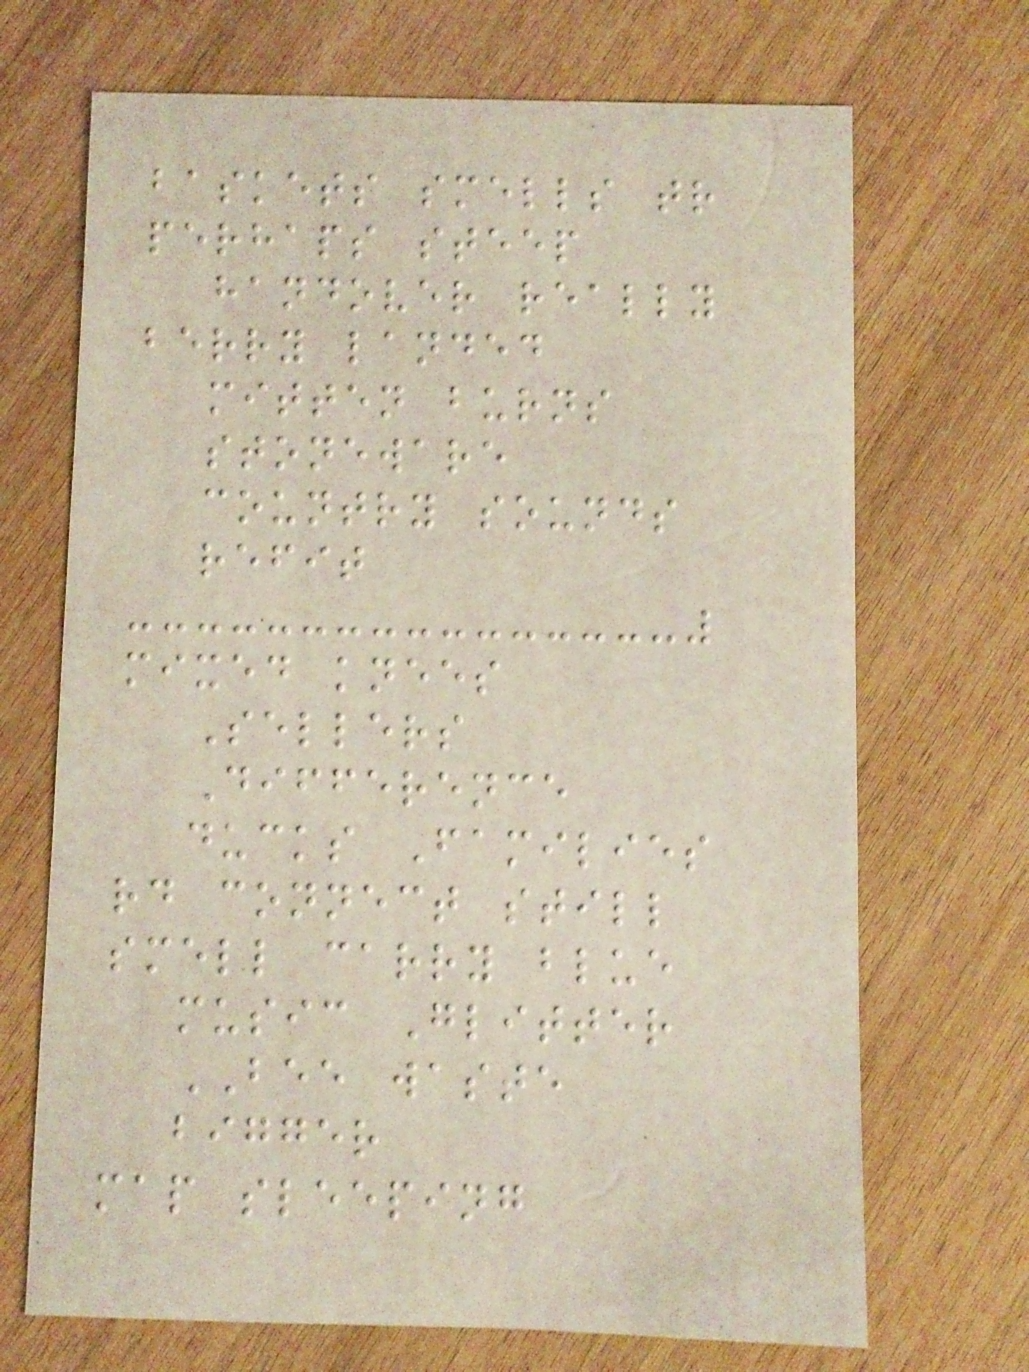baskets smells tr
perhaps steep
handover really
berry landed
mitten burns
stoneware
country sounds
refit
mixed knees
Sellers
Difference
ducks Families
rd connect still
smell carry blue
music Glitter
BEE waste
bigger
map sleeping
